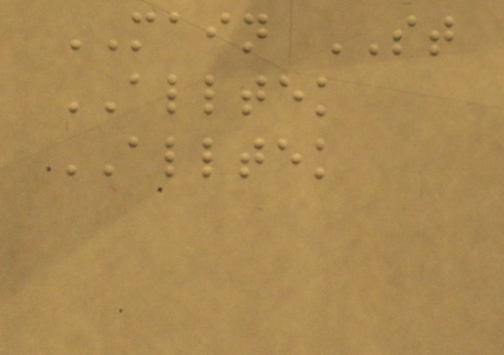MAIN ST
ALLTEK
ALLTEK
